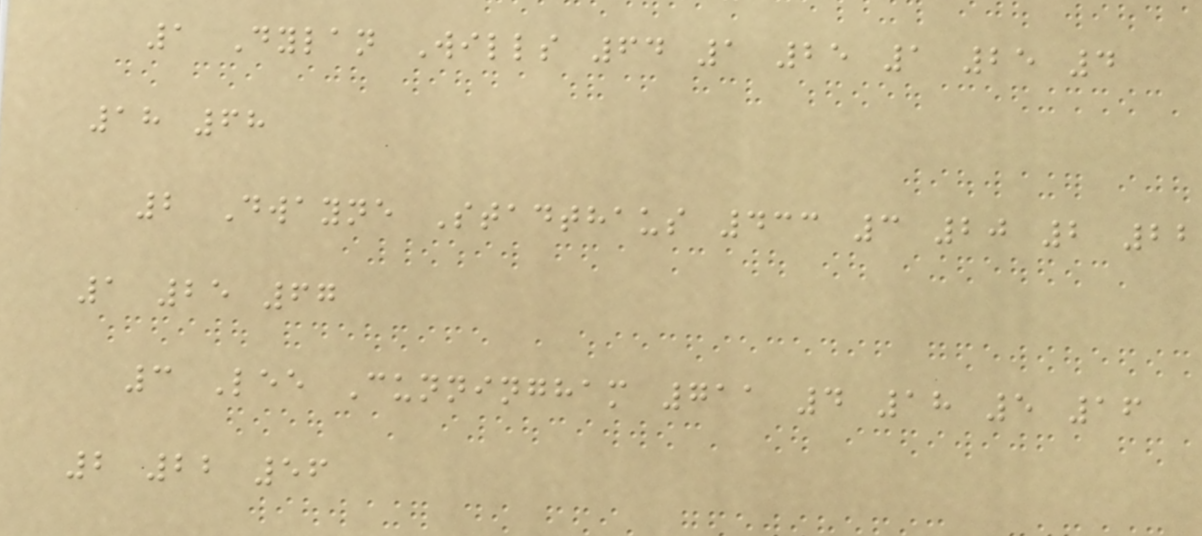1 Dylan Wills 64 1 25 1 25 4
18 68
2 Dwayne Stadthaus 433 3 20 2 22
1 25 67
3 Lee Cunningham 711 4 18 5 16
2 22 56
